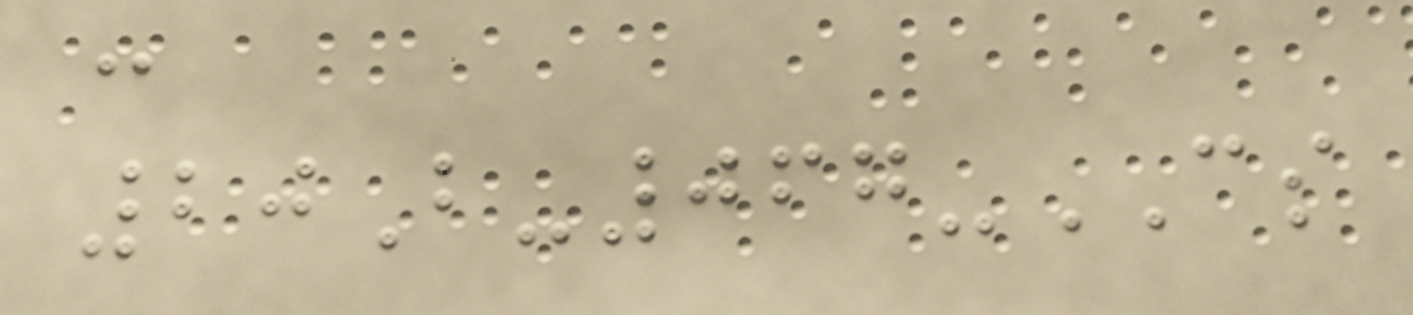:
20B-067-CS
